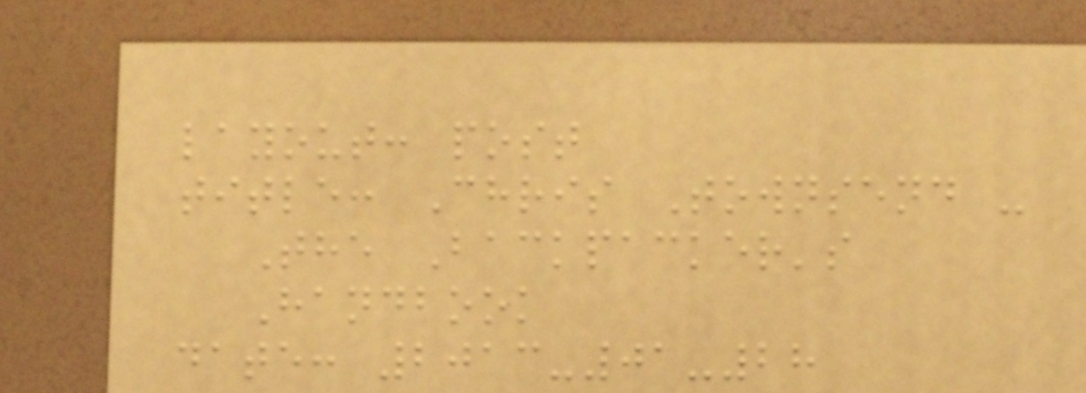layout: post
title: Chris Townsend -
The Backpacker's
Handbook
date: 2013-01-28
